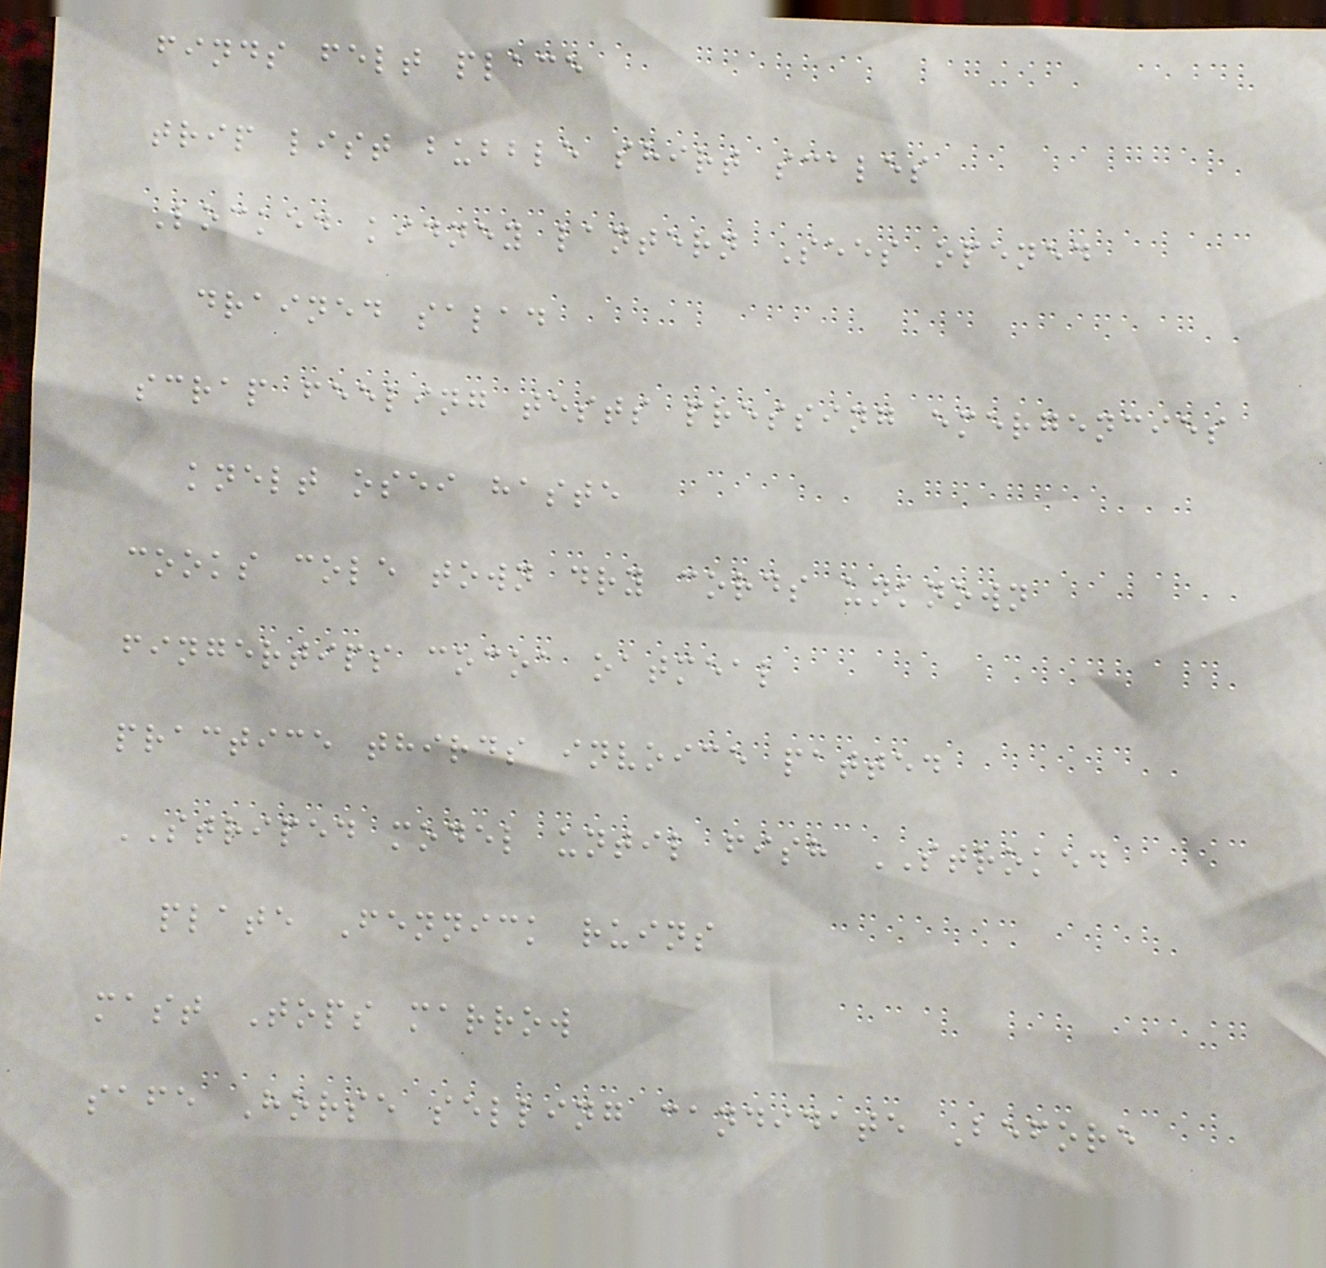finds felt place
trip list bubble shirt scales
Locked kidney lantern Sees opened
drained salad
scrap feeling tests pressing emergencies
knelt osei haste
cooks cole town dry cords unknown
fingertips cocoa oatmeal
practice thirds invoice patted
STRIPED model until fish STROKED
plate Fennick ruins
mast Tops marrow
safe Horse selling candidate Before
